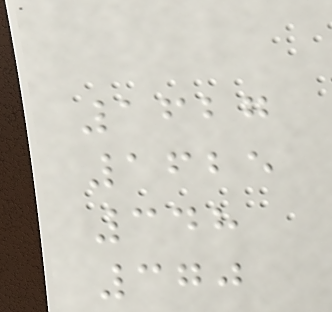1627
1625
348
370
